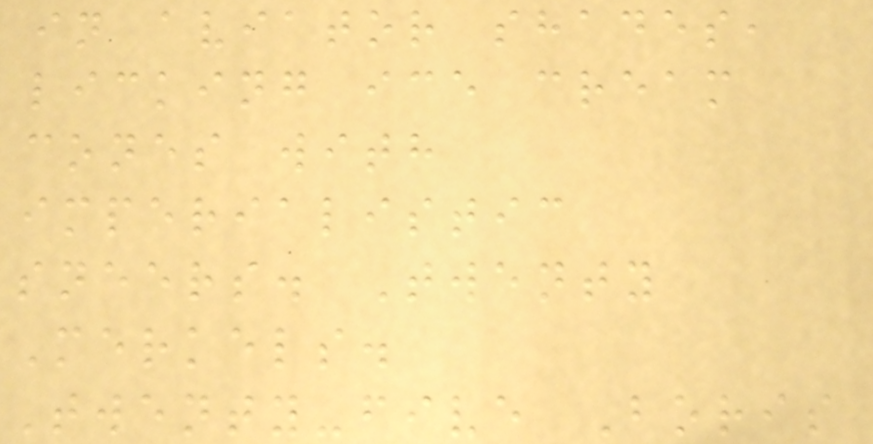in aviator shades,
licking ice cream
cones with
imperialistic
sneers. Twenty
Merkels.
Twenty-five Boris
